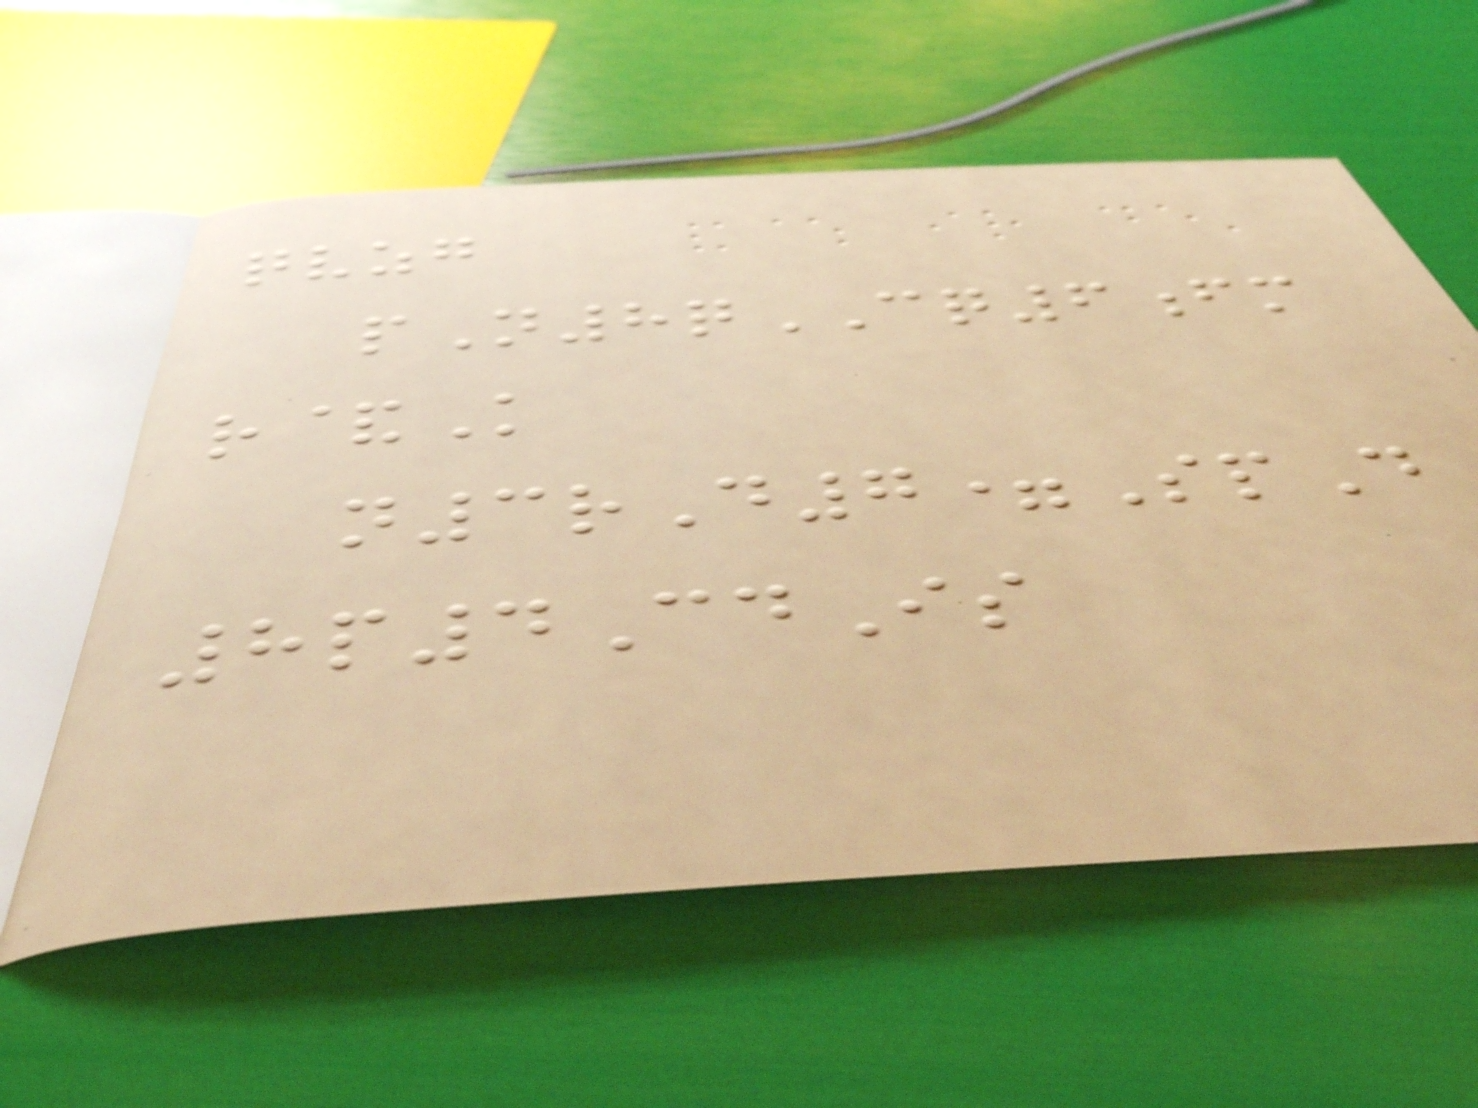qvzg
pN8qCQ6fm
r&K
n3rD7=SpD
8p4CdIs
